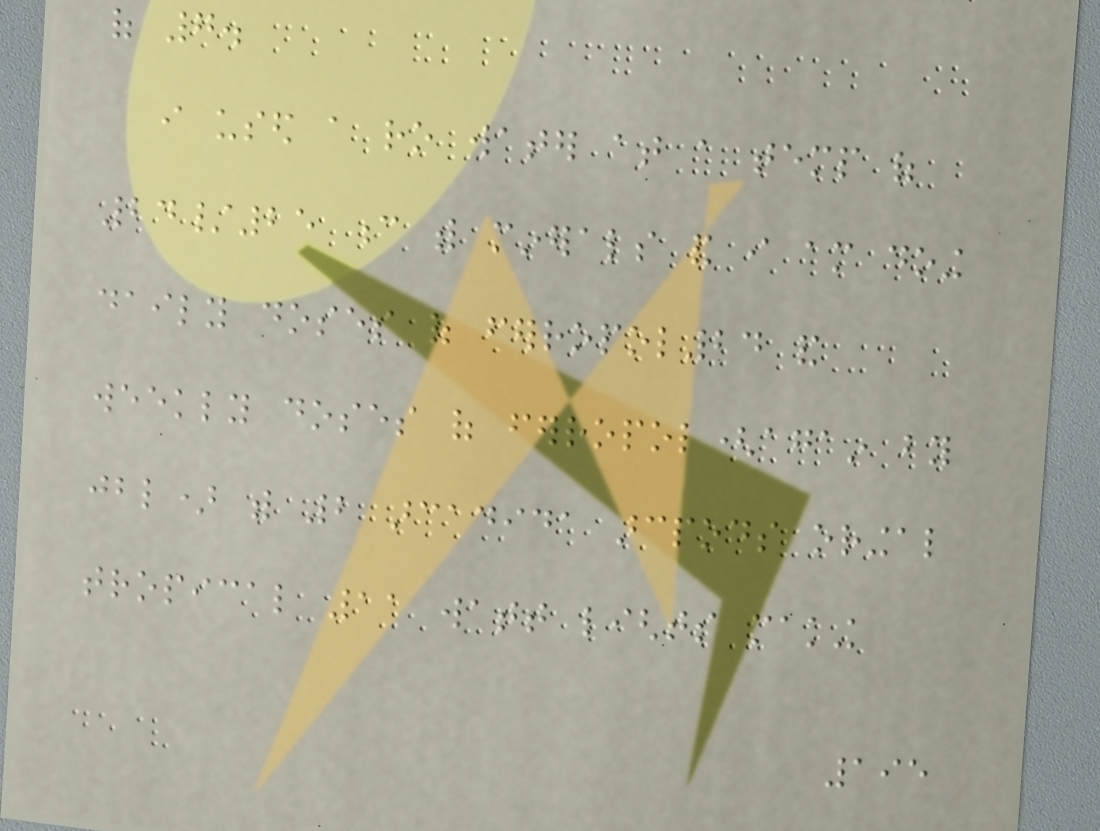of 7.
i used a ro water at a temp of
24/25 c with minerals and i am doing
daily doses of ferropol24 and
weekly doses of ferropol(again by
jbl) with 2 arcadida arcpods oringal
tropical 11 watt lights making
195
